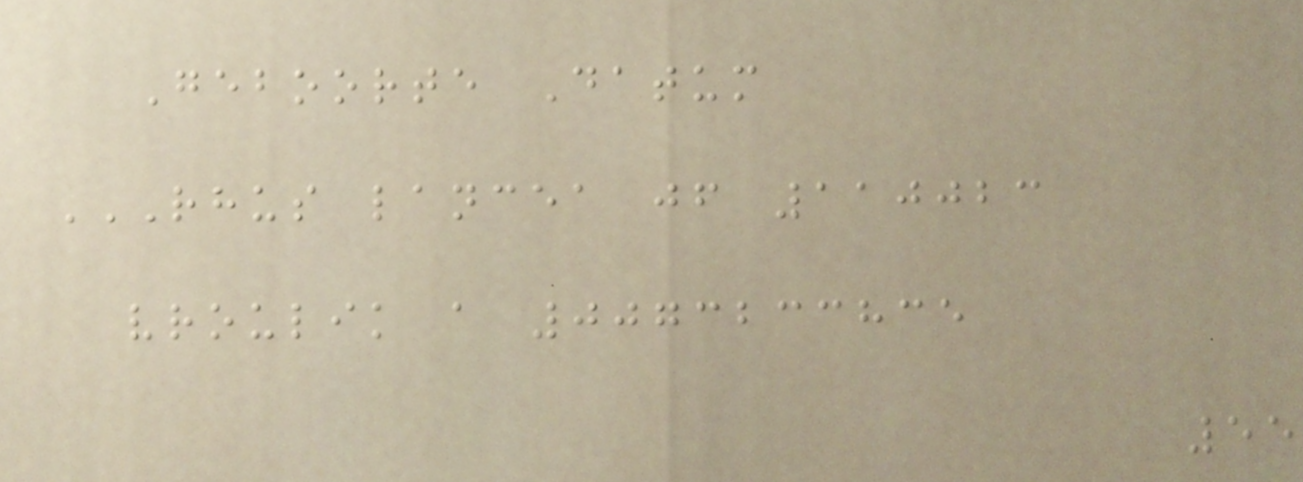Geboorte Datum
RHUS LANCEA JF 110023
VROULIK A 0073233835
55
